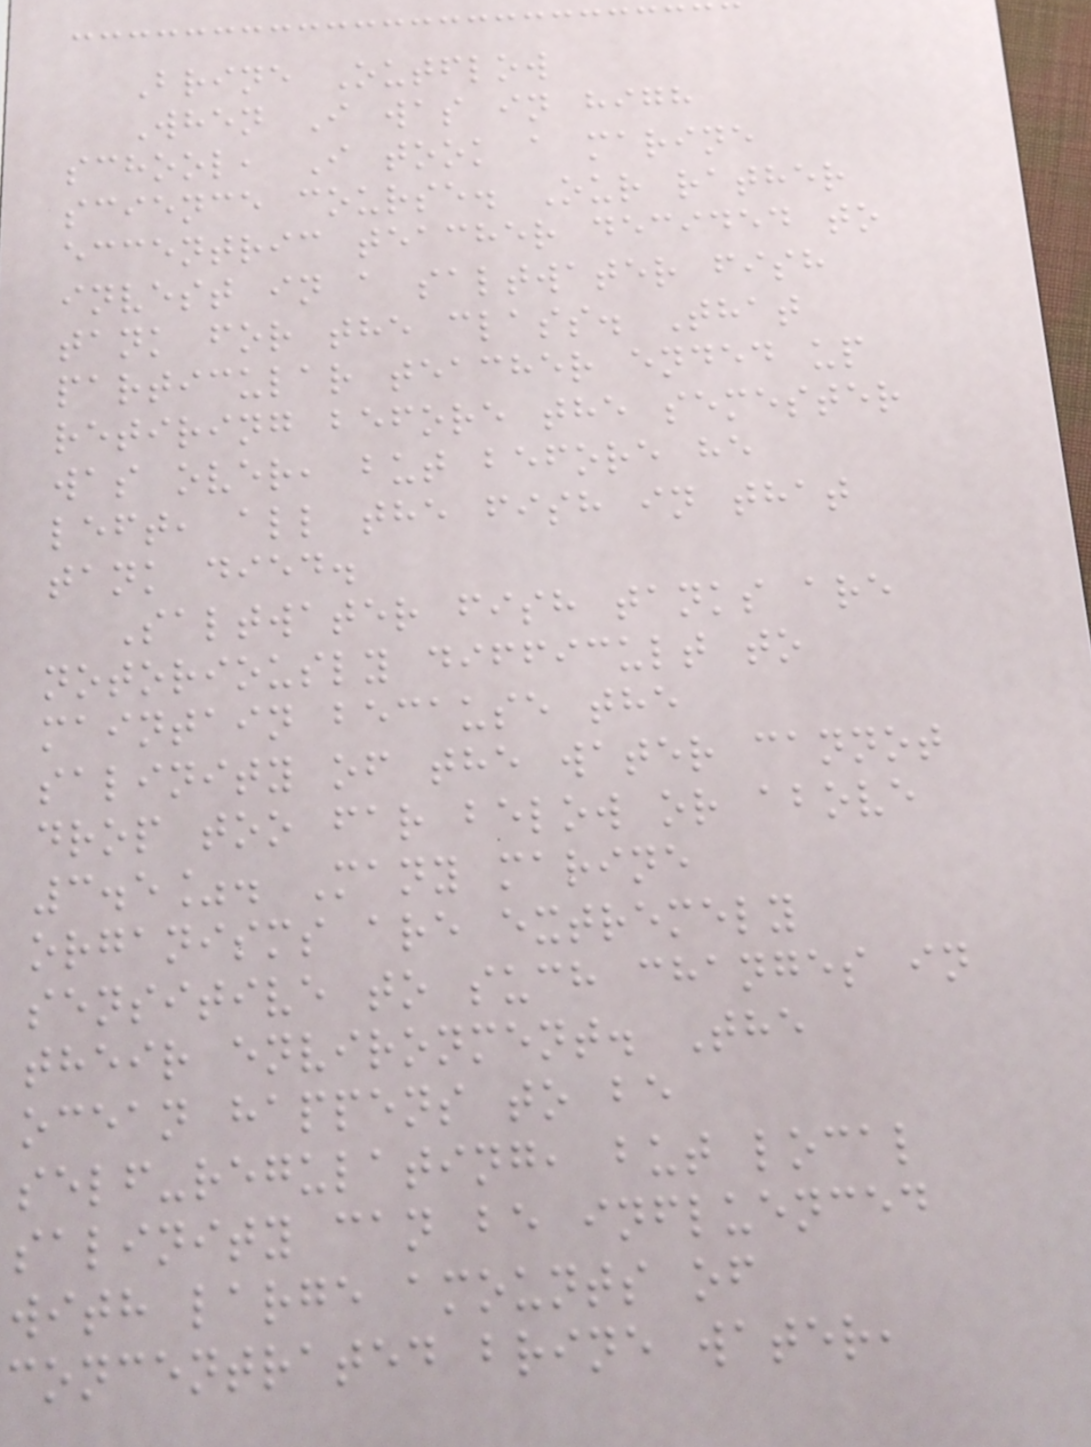Brine Outflow
When I was in high
school, I took a marine
science course. Our rather
eccentric teacher decided to
invest in a saltwater fish
tank for the class. That
particular teacher ended up
retiring before the semester
was over, but before he
left, all the fish in that
tank died.
Saltwater fish tanks are
notoriously difficult to
maintain because the
salinity of the water cannot
drop too far below or above
3.5%. Many marine
organisms are extremely
sensitive to such changes in
their environment. The
ocean happens to be
self-regulating, but local
salinity can be influenced
with large amounts of
concentrated brine water,
